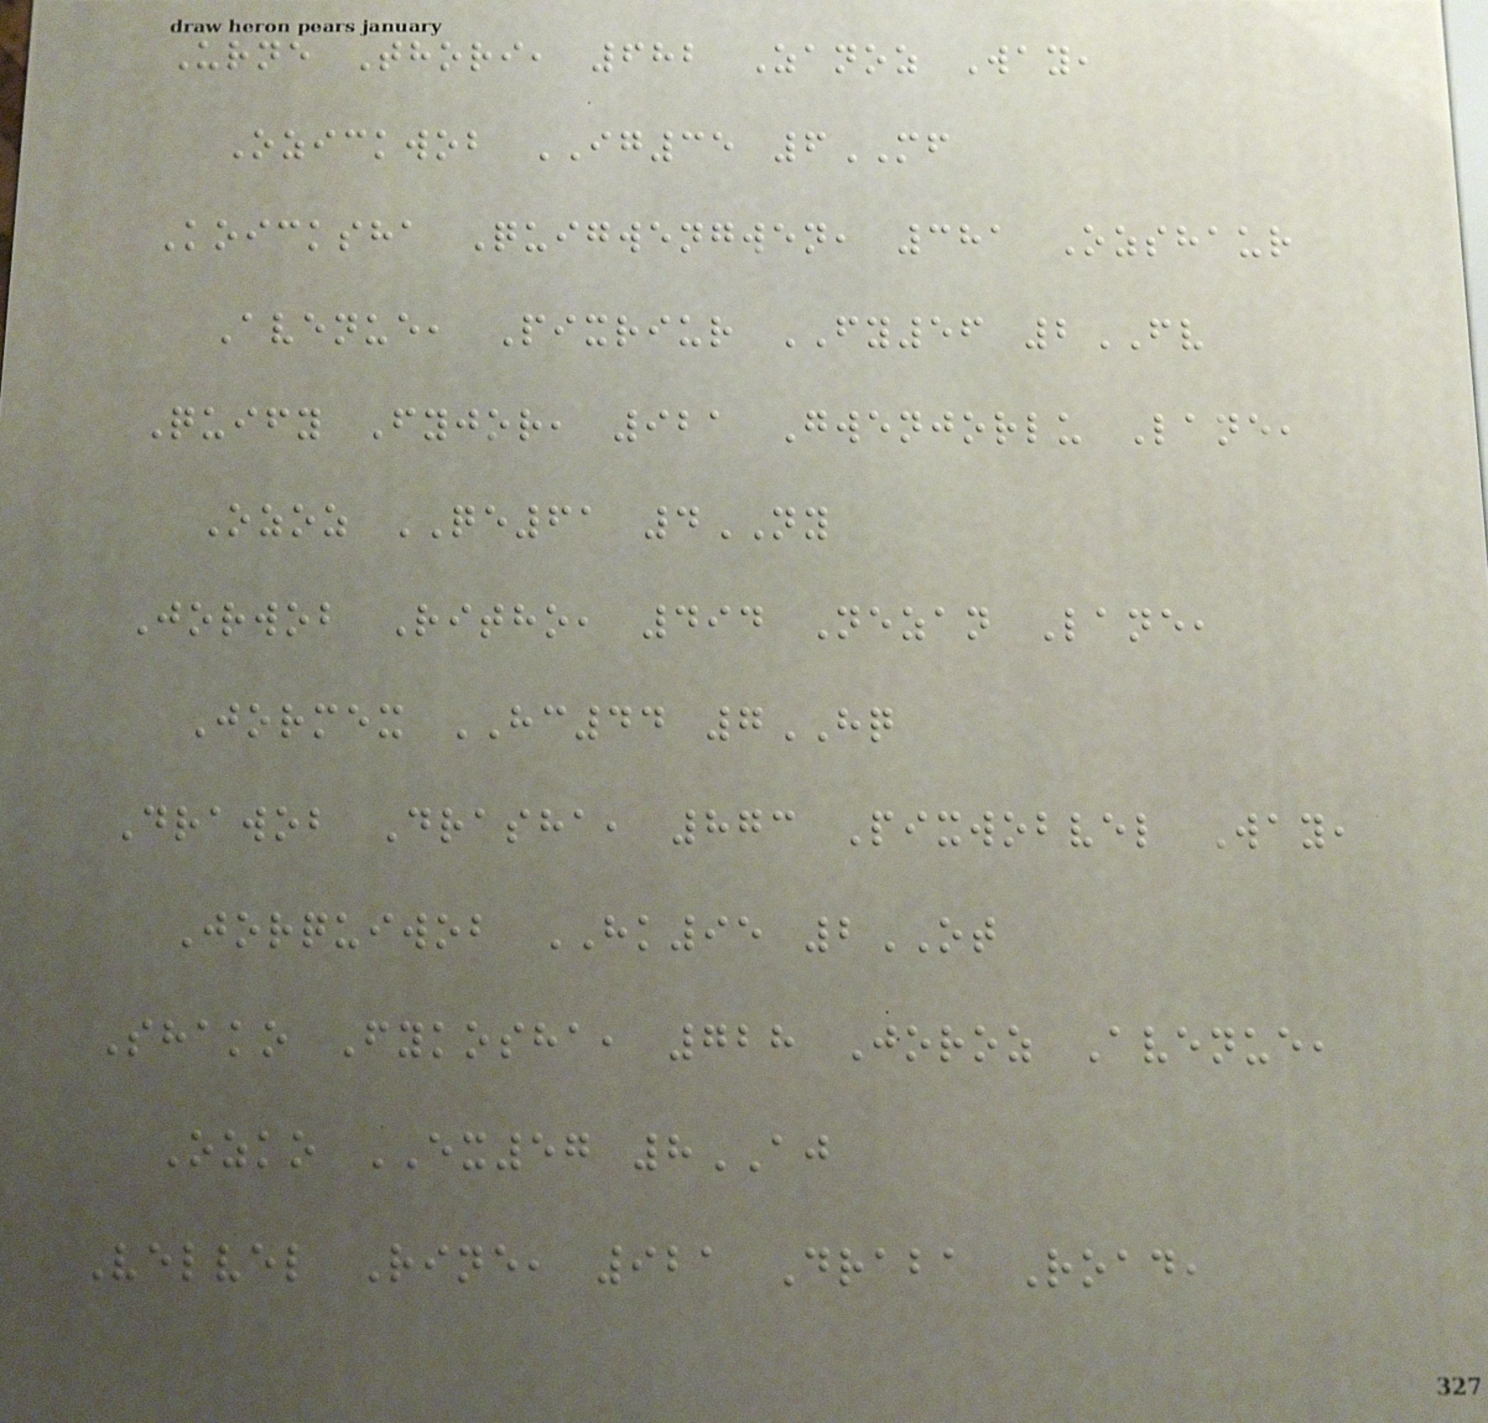Urne Thori, 682 Zanoz Way,
Ozickwob IG35 6MF
Koicksha Quigwengwen, 381 Ozshaur
Avenue, Pixriur FY56 2FV
Quify Fyjor, 921 Gwenjorlu Lane,
Ozoz QE61 4NY
Jorwob Ritho, 494 Nezan Lane,
Jormex HC44 7HQ
Drawob Drasha, 873 Pixwobvel Way,
Jorquiwob HK95 2OT
Shako Fykosha, 728 Joroz Avenue,
Ozko EX57 8AJ
Velvel Rine, 921 Draba Road,
